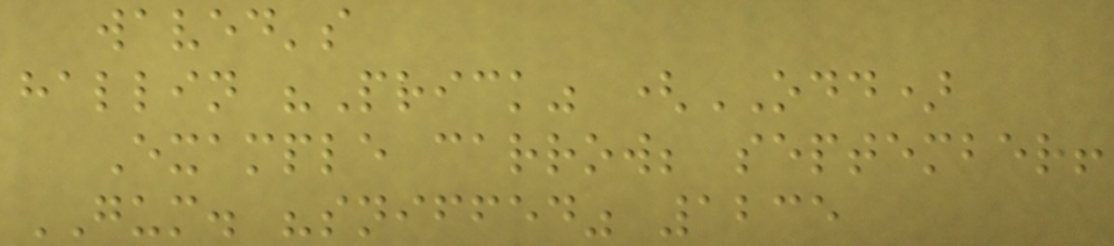waved's
hallin "Prick" (ODD)
Example carrow; september!
GUM. "sniffed" 1235
